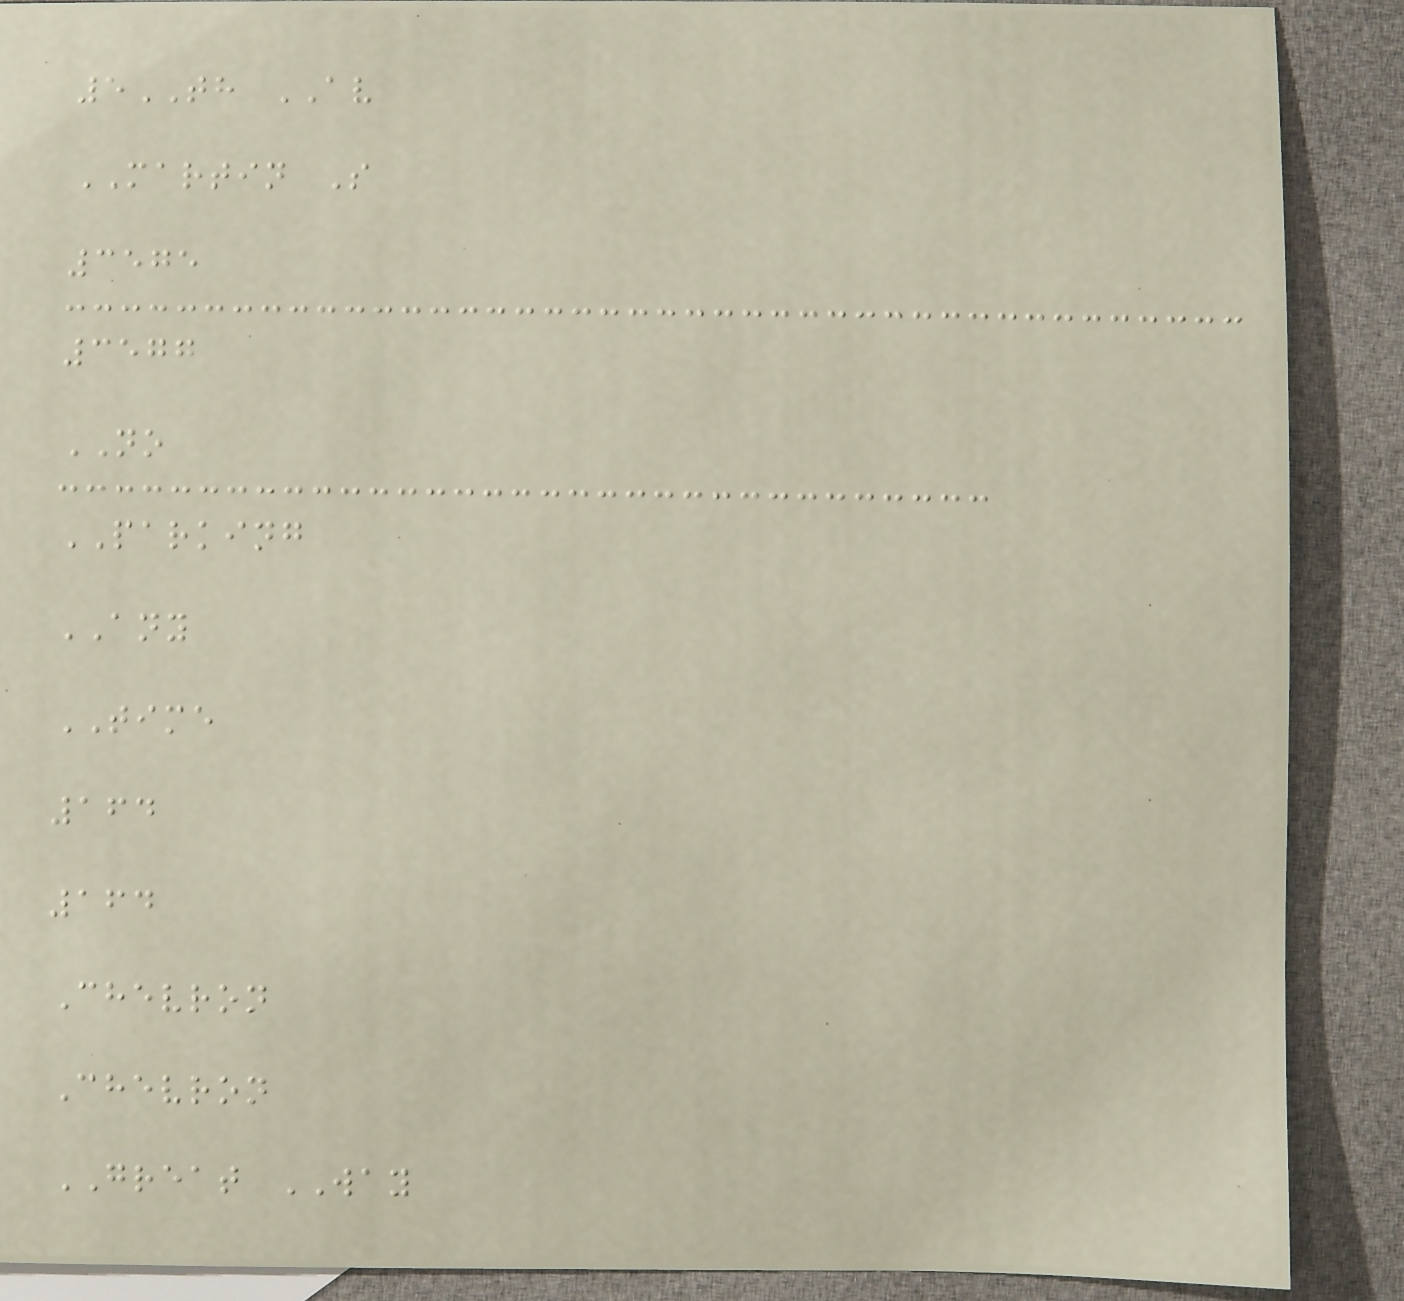5TH AV
MARTIN S
3575
3577
NO
PARKING
ANY
TIME
164
164
Chevron
Chevron
GREAT WAY
